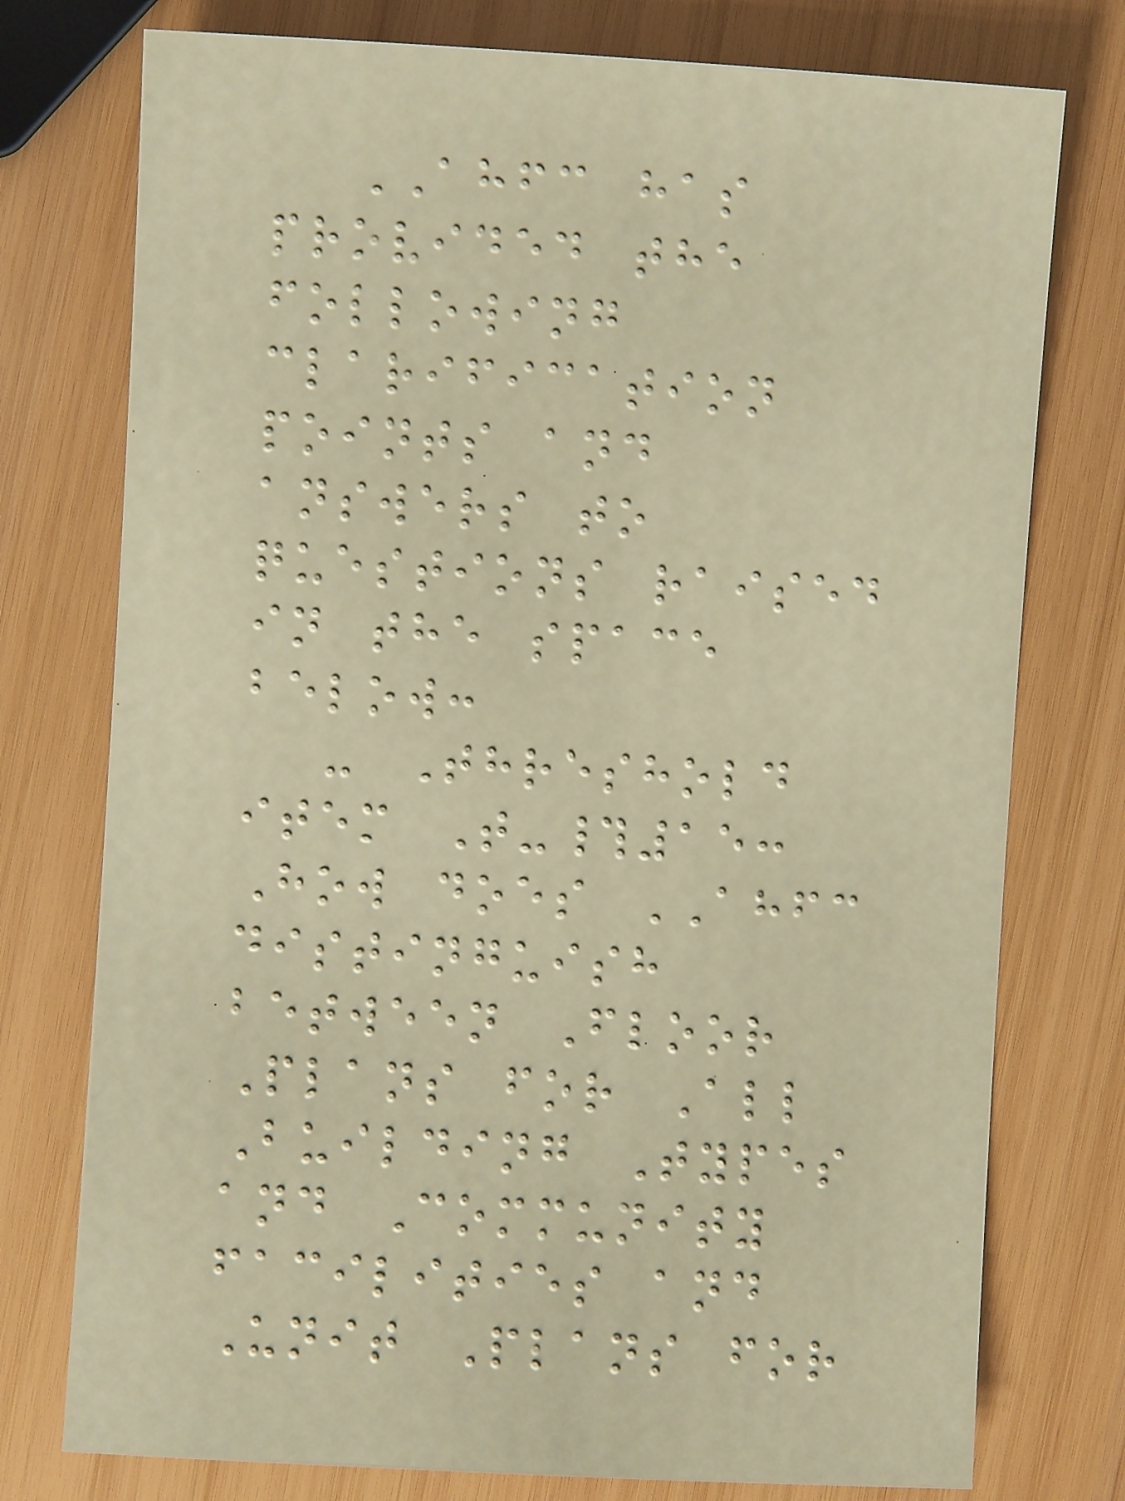AHFC has
provided the
following
clarification
points and
answers to
questions raised
in the space
below:
- Threshold
item T-#15:
How does AHFC
distinguish
between Floor
Plans for All
Building Types
and Community
facilities and
Unit Plans for
